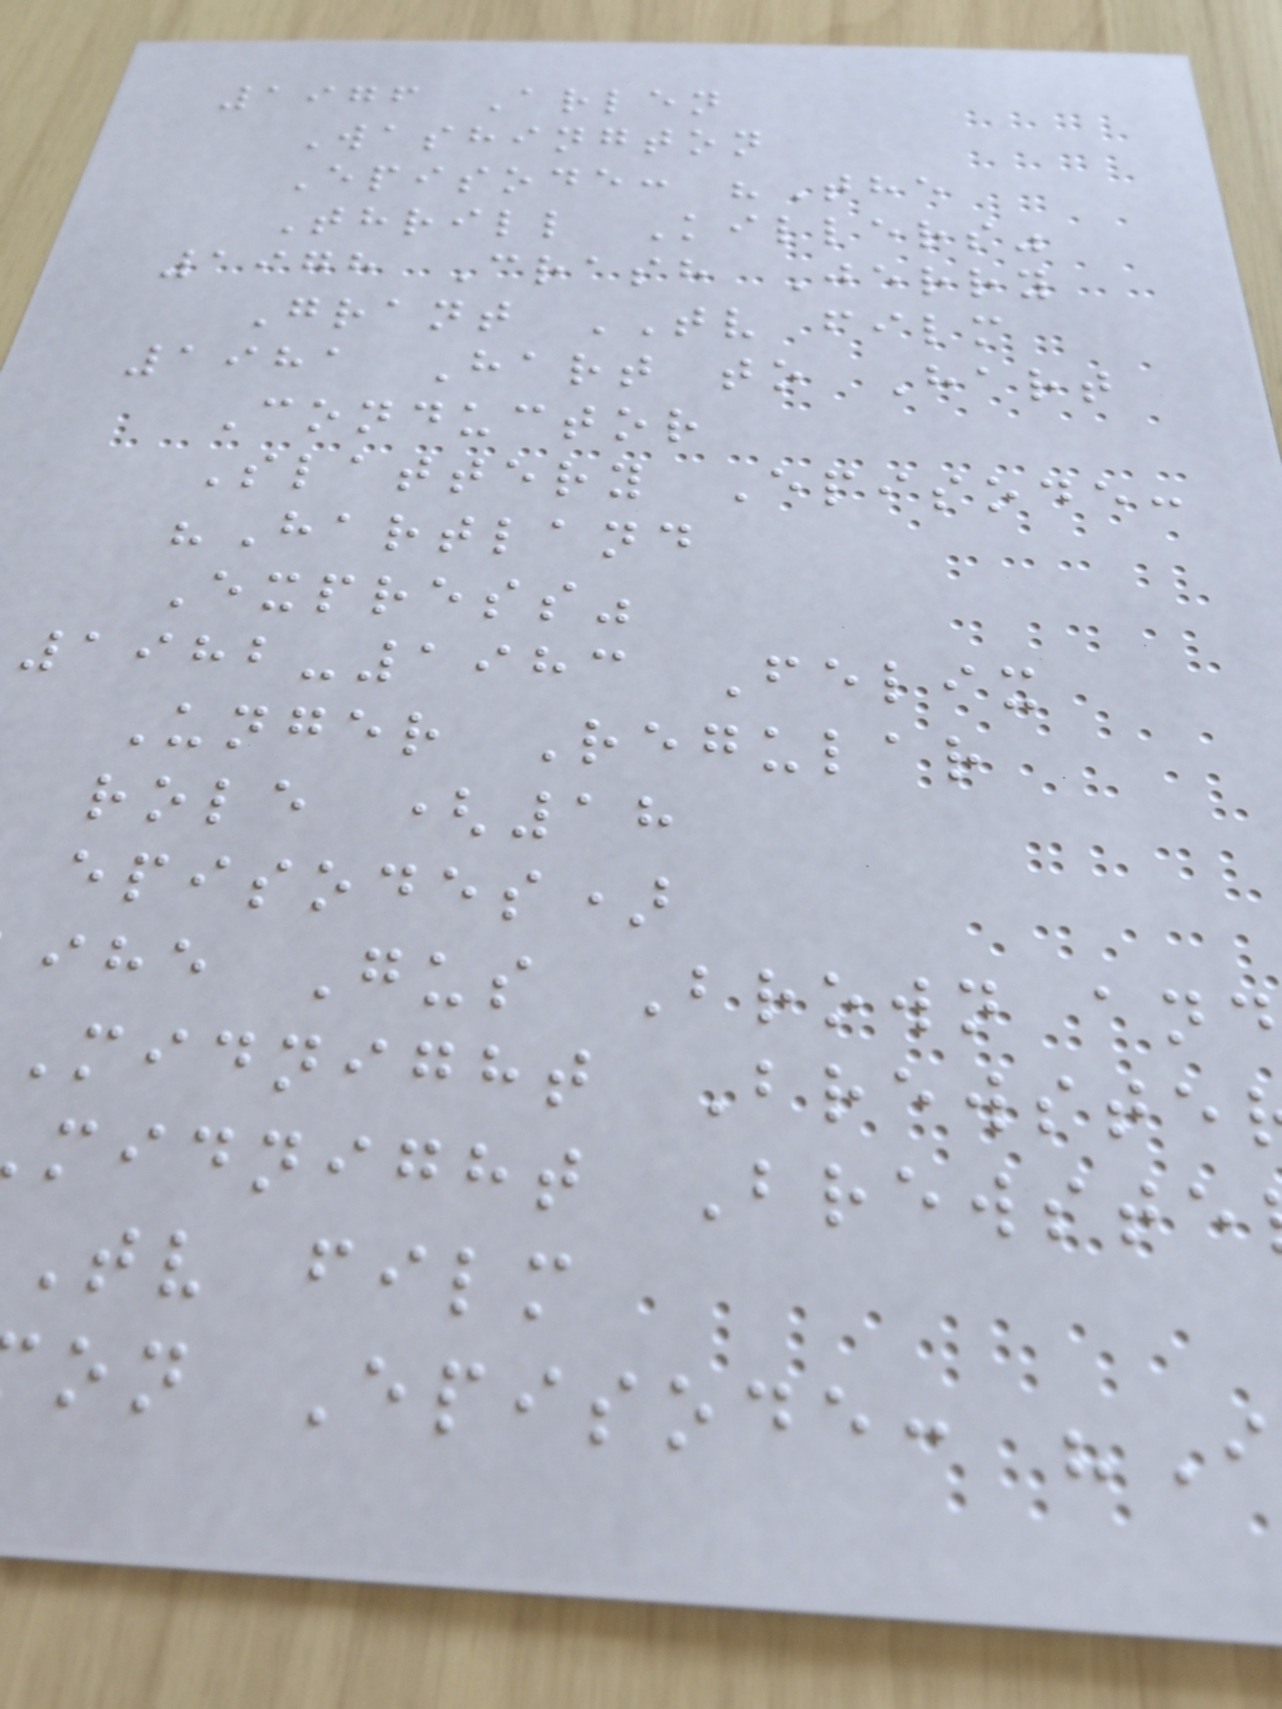1976 Arlen
Washington
Episode: "The
Thrill Killers"
1978 Crash Jerry
Grant TV film
1981 Hart to Hart
Conductor
Slattery Episode:
"Hartland
Express"
1982-1983 Felix
Unger Regular
role (18
episodes)
ihe Gus Brown and
Midnight Brewste
midnight Brewste
tv film
on Episode: "I
